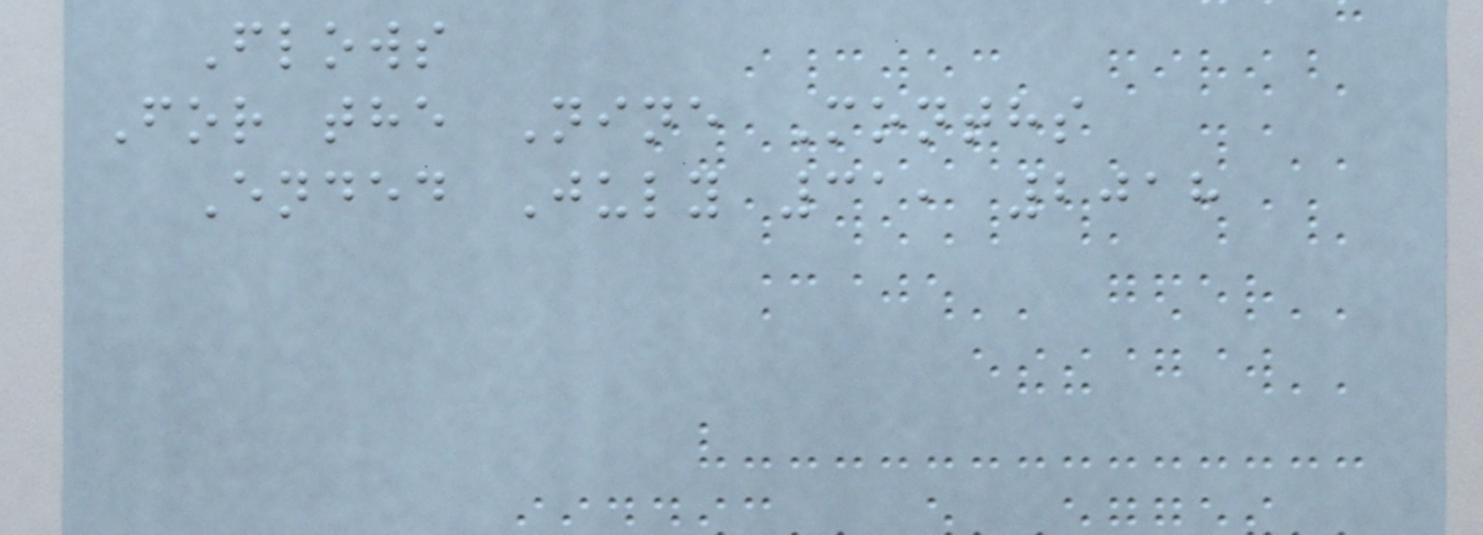Flows
For the Nine Months
Ended July 31, 2018
